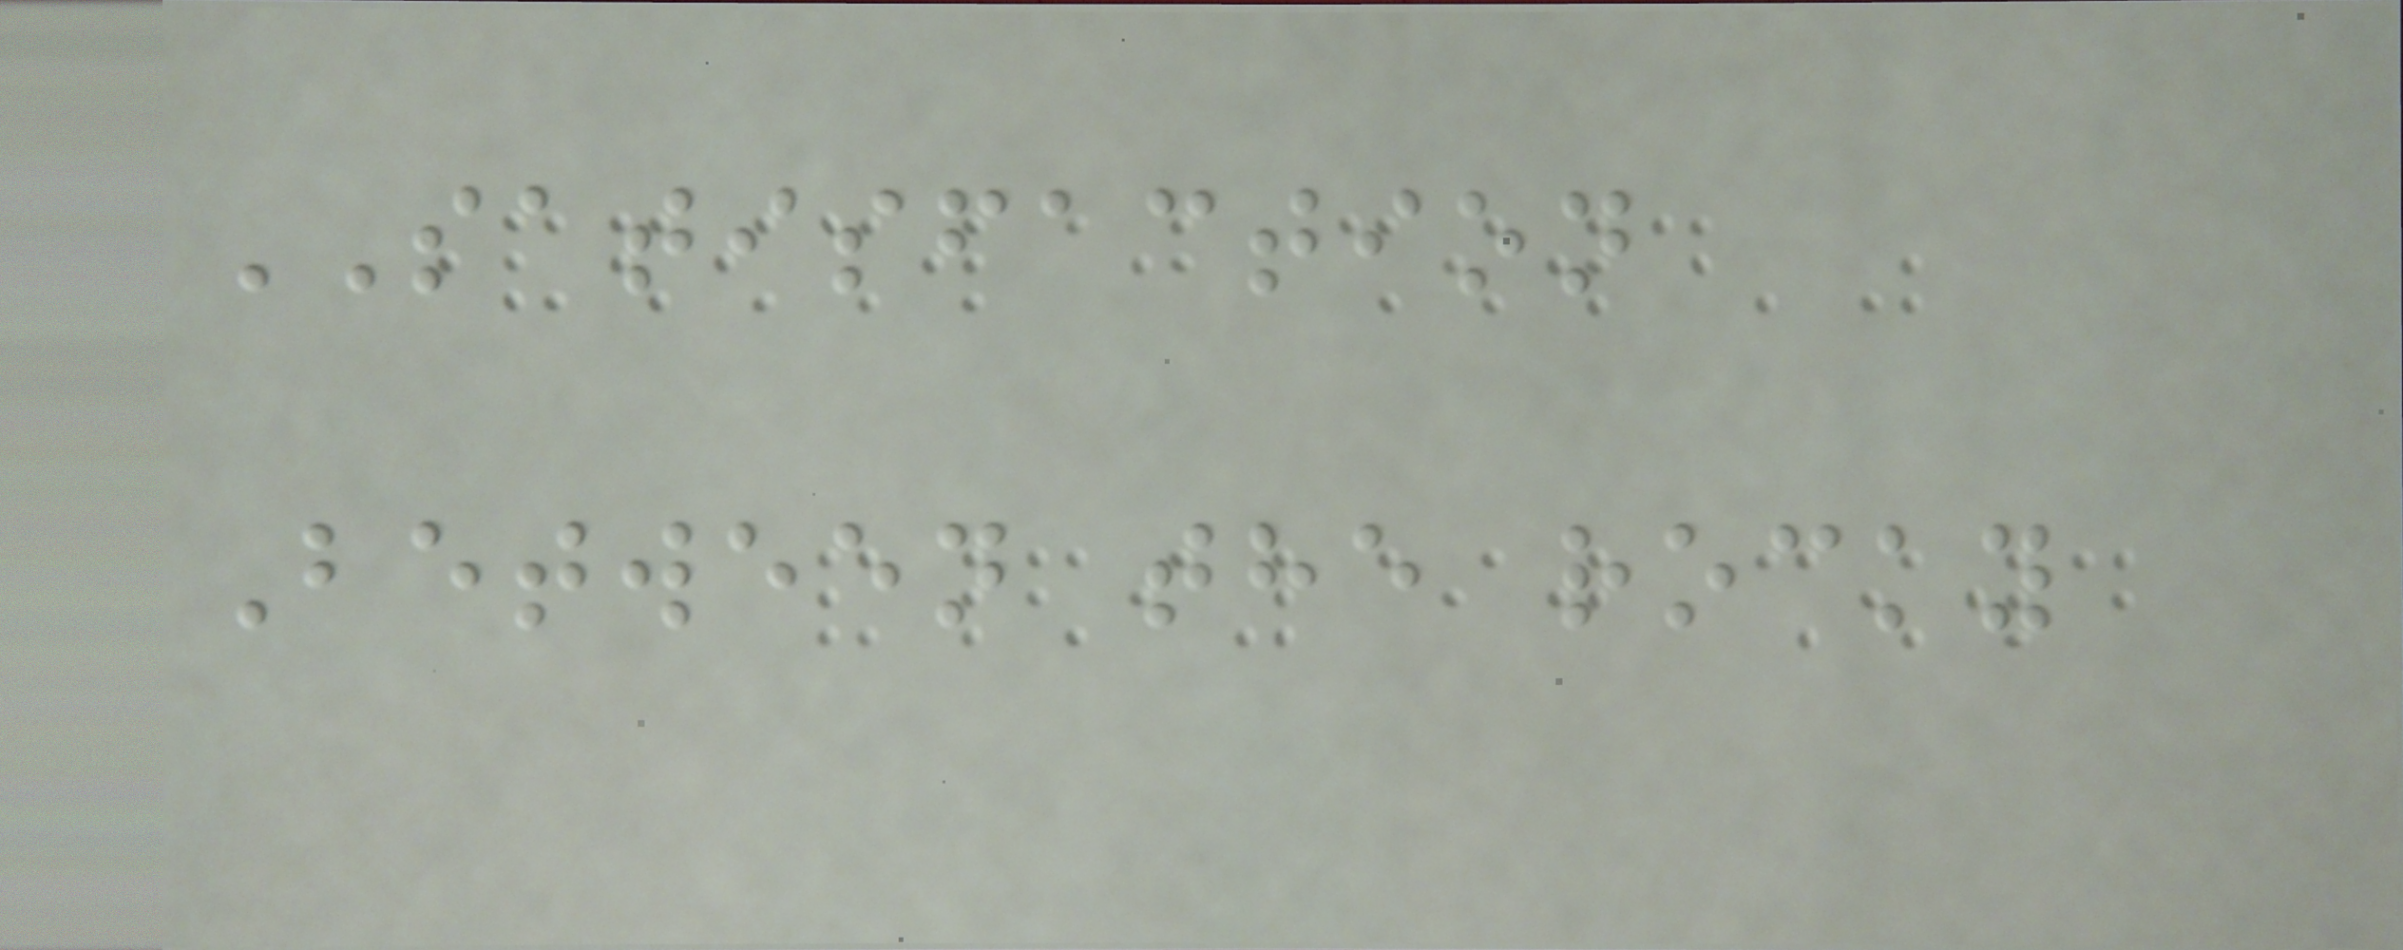SATISFACTION
Between the rocky
